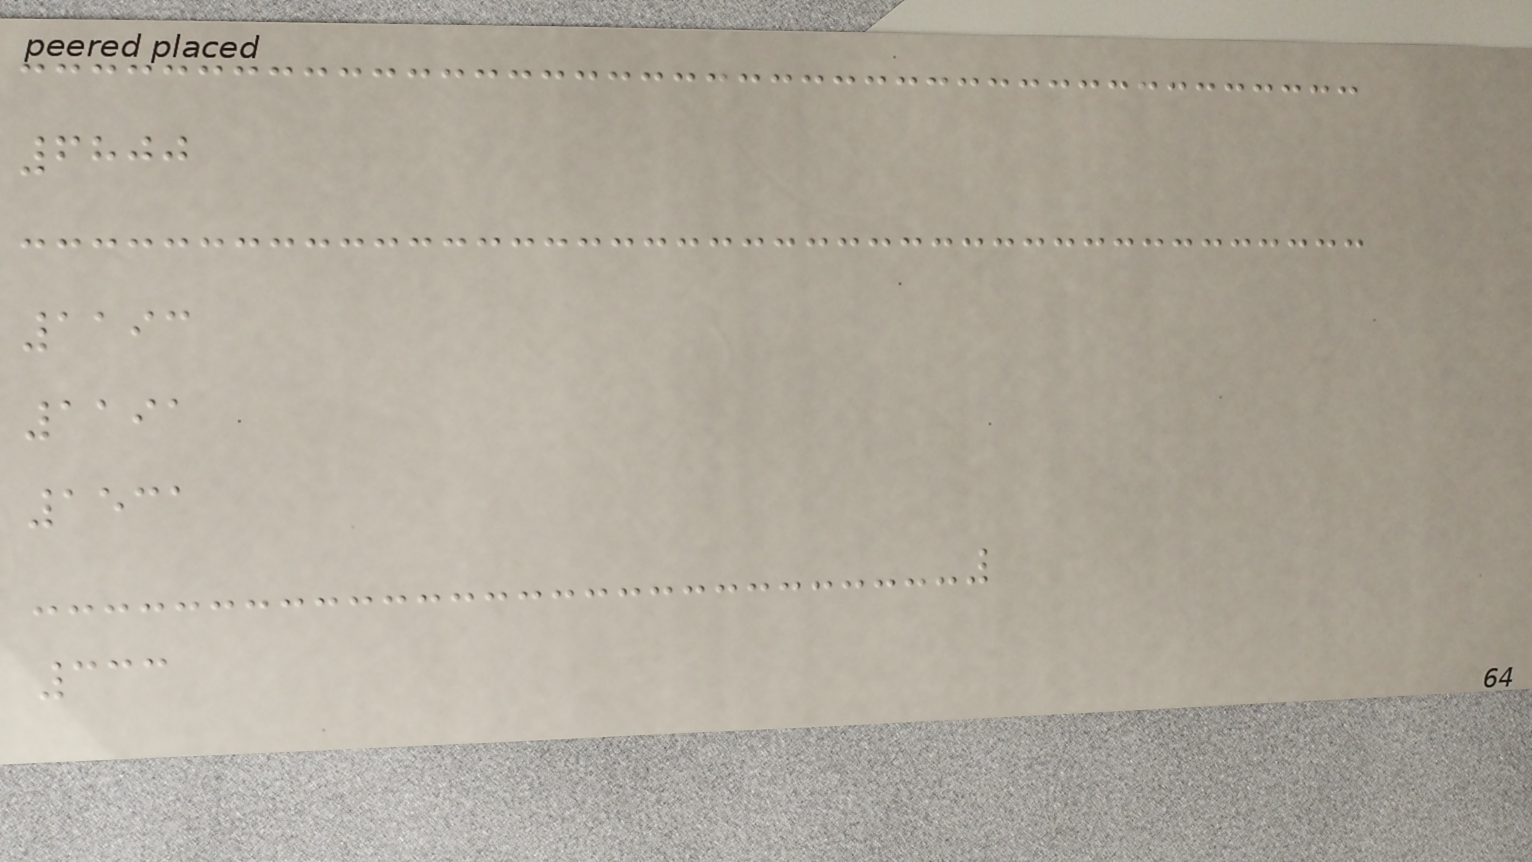6800
1193
1191
1531
333
